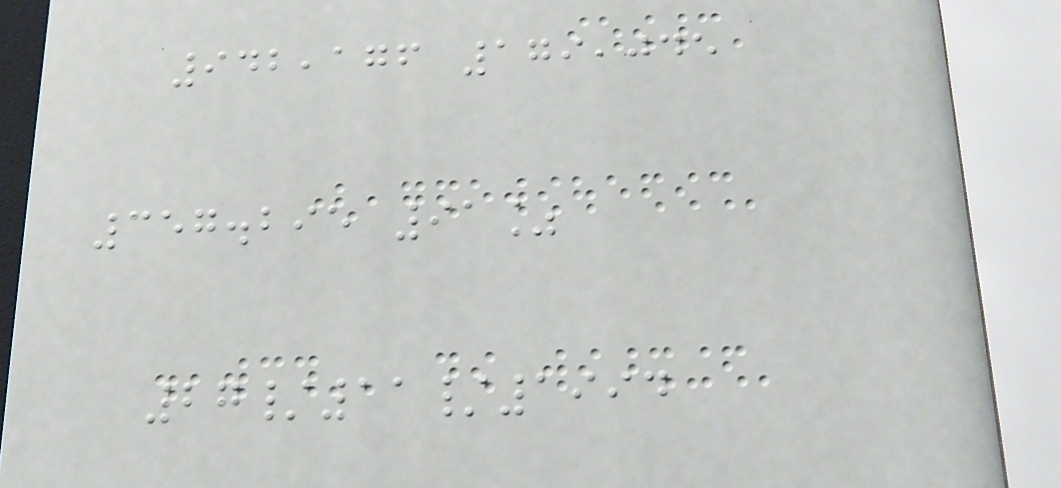942,176 179,045
357.295 91%
27/11/1994
